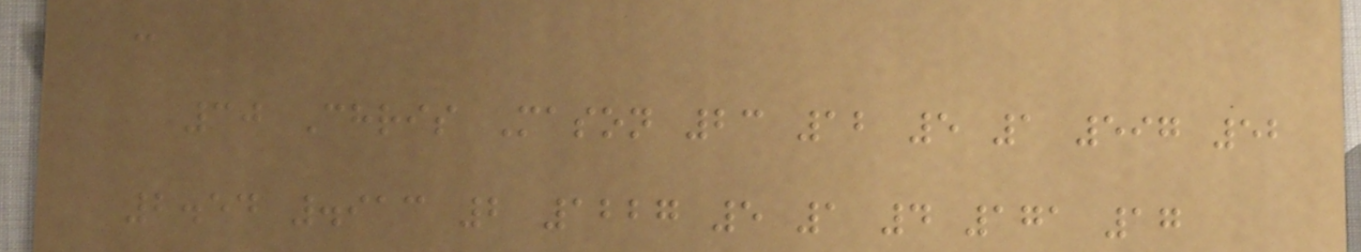-
30 Chris Mason 23 12 5 1 597 52
2.54 .913 2 1227 5 1 4 171 17
